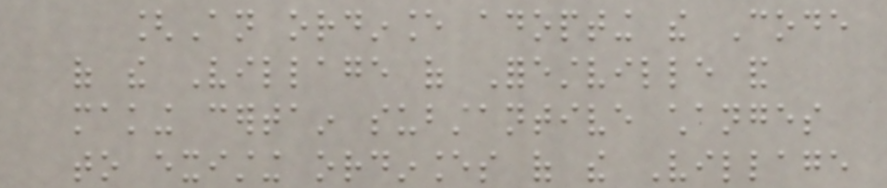[An ordinance adopting the Code
of the Village of Forestville and
making certain substantive changes
to existing ordinances of the Village
